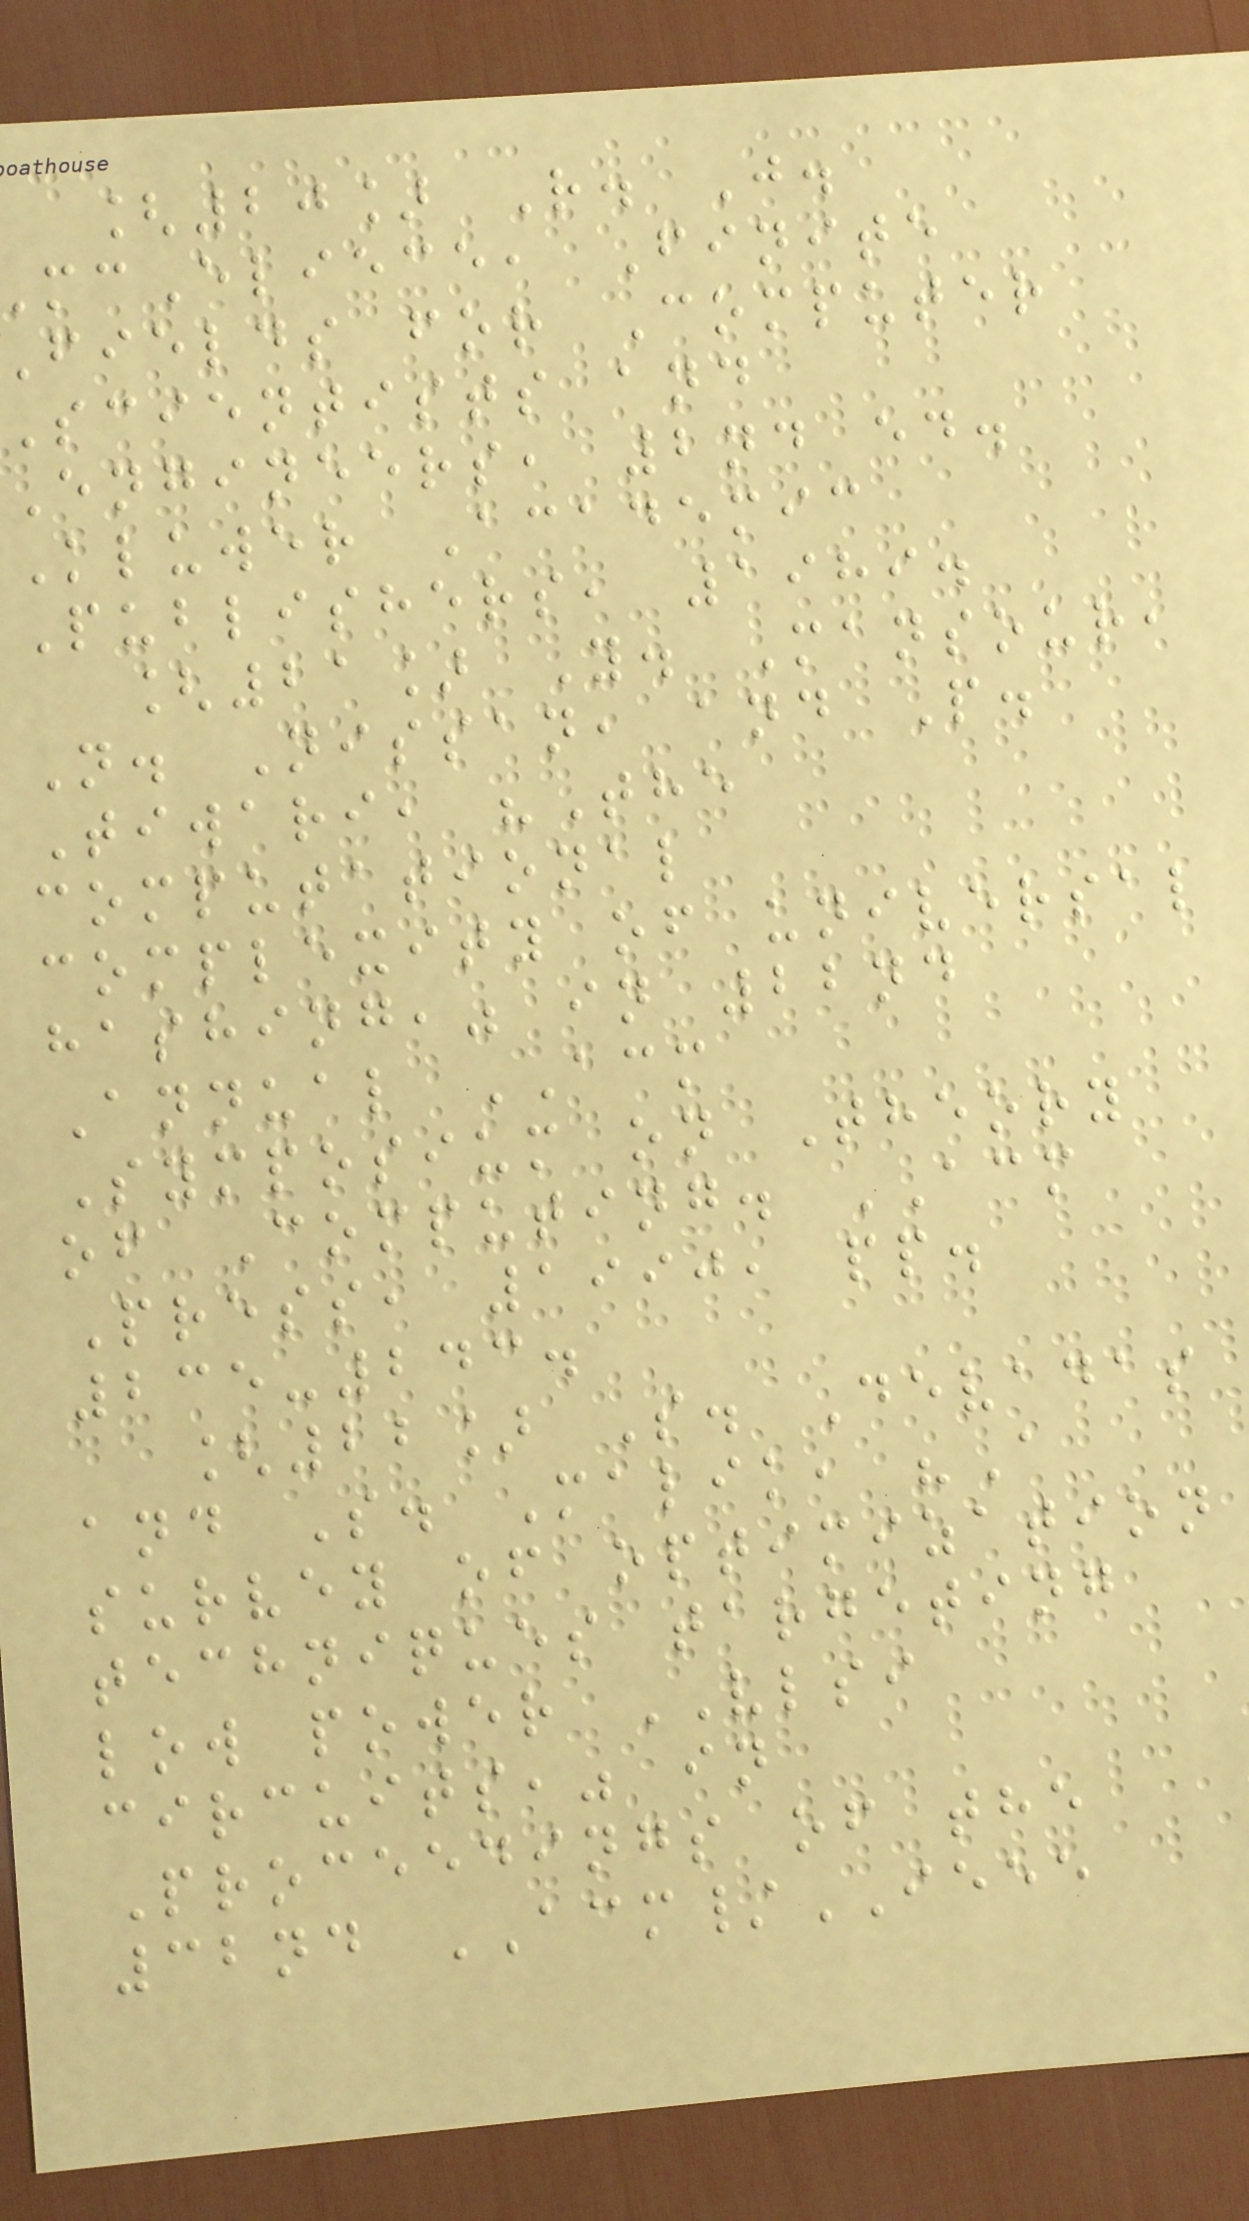[20] R. J.
cEliece, Finite
fields for Computer
Scientists and
Engineers, 2nd ed.
Kluwer Academic
Publishers, 1989.
[21] Y. Mansour,
N. Nissan, and P.
Tiwari, "The
computational
complexity of universal
hashing," in 22nd
Annual ACM
Symposium on Theory
of Computing. ACM
Press, 1990, pp.
235-243.
[22] S. Devadas
and S. Malik, "A
survey of optimization
techniques targeting
low power VLSI
circuits," in
Proceedings of the
32nd ACM/IEEE
